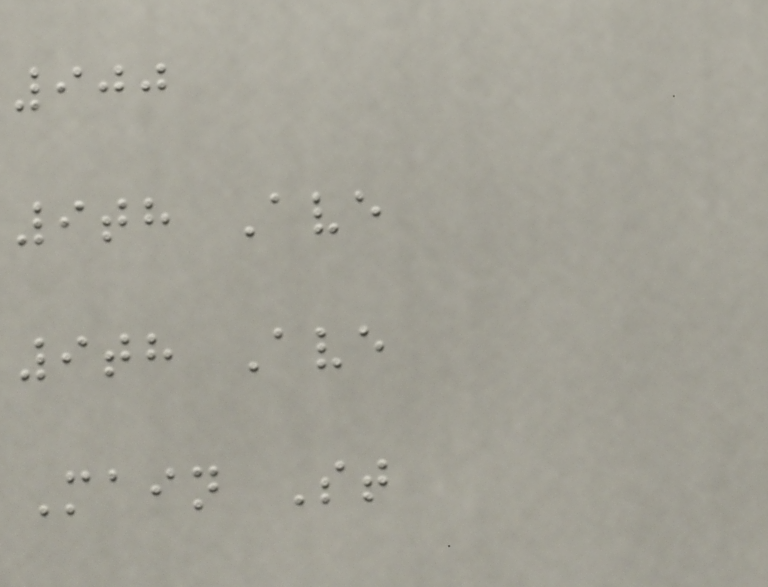900
9th Ave
9th Ave
Main St
